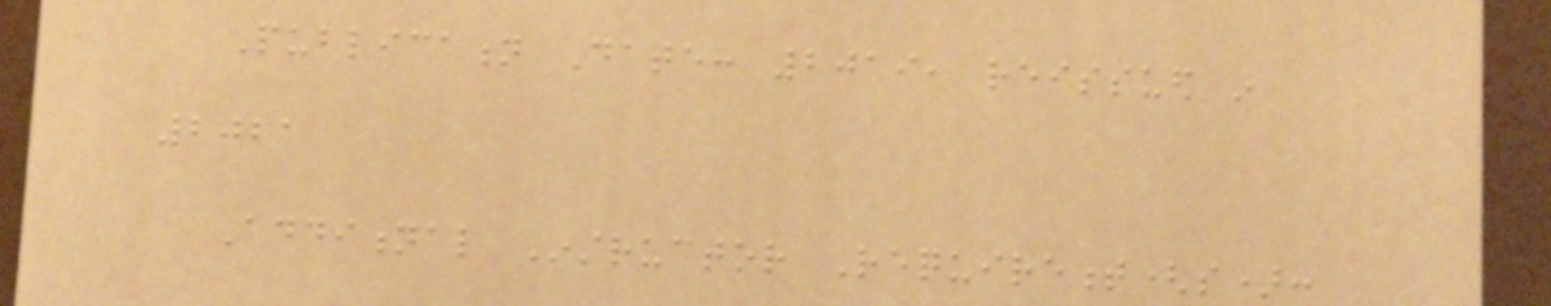Publication Date: 2019, reissued in
2021
Additional Instructor Requirement(s):
